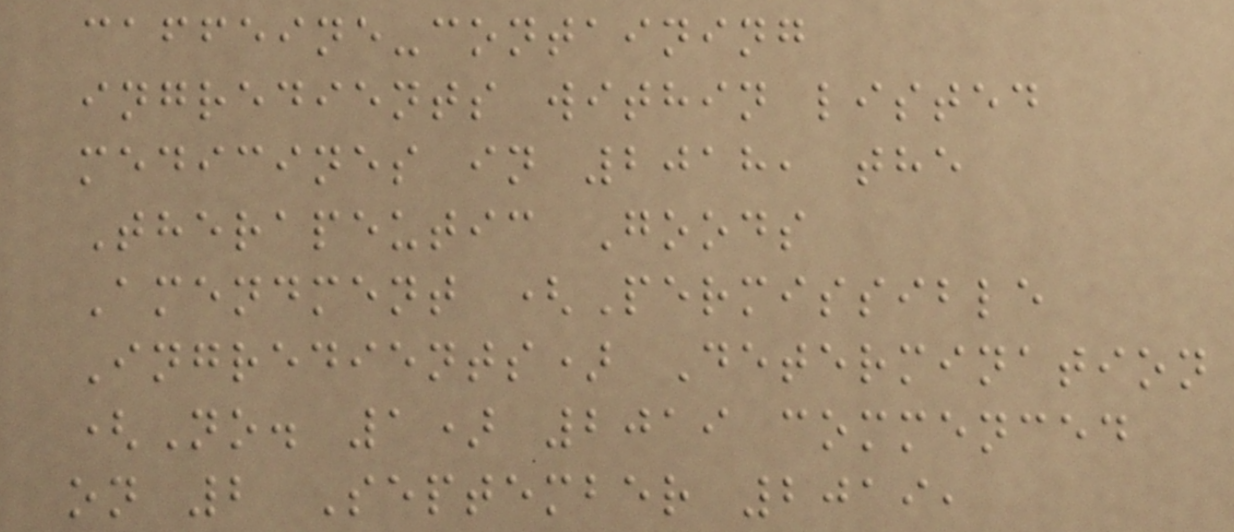caffeine-containing
ingredients within listed
medicines in 2018, the
Therapeutic Goods
Amendment (Permissible
Ingredients) Determination
(No. 1) 2019 commenced
on 2 September 2019,
